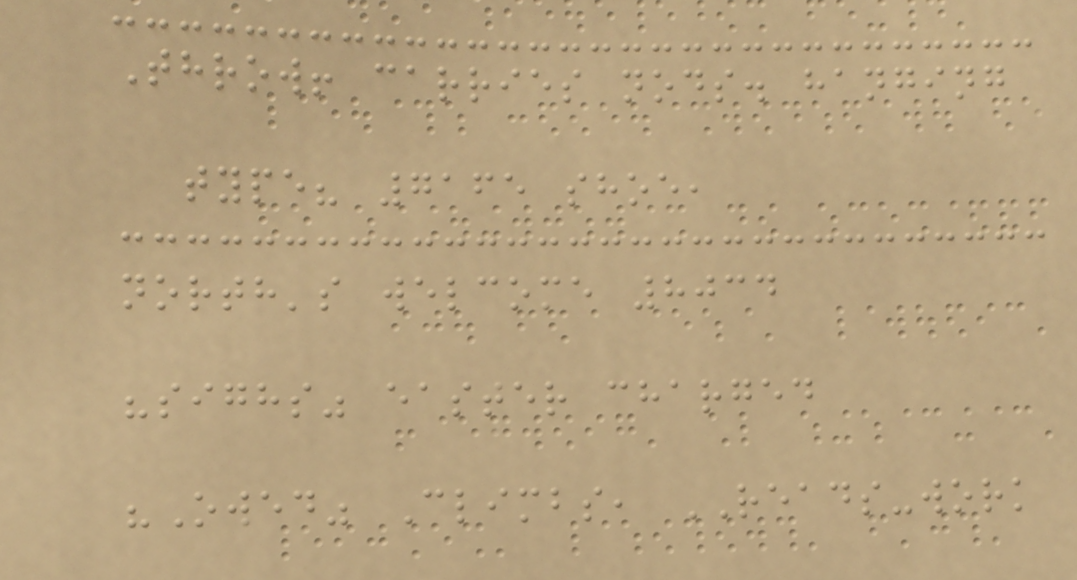Throw! carries nods. hanging
type? 7165 shoe,
north's welcome 8034
"sighs" easter charged
"Owed" Climbs, READS-work
